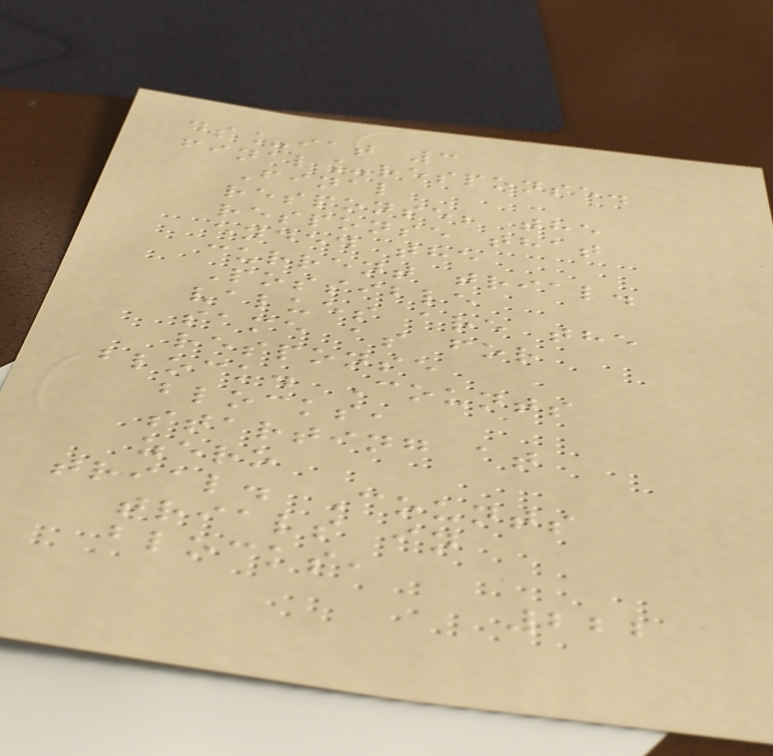ds_iat 3
final_response.
Final
response; the
response that
ended the
current trial.
Possible
values are the
same as for
response
block. Counts
blocks,
starting at
zero
trial. Counts
trials in
blocks,
222
